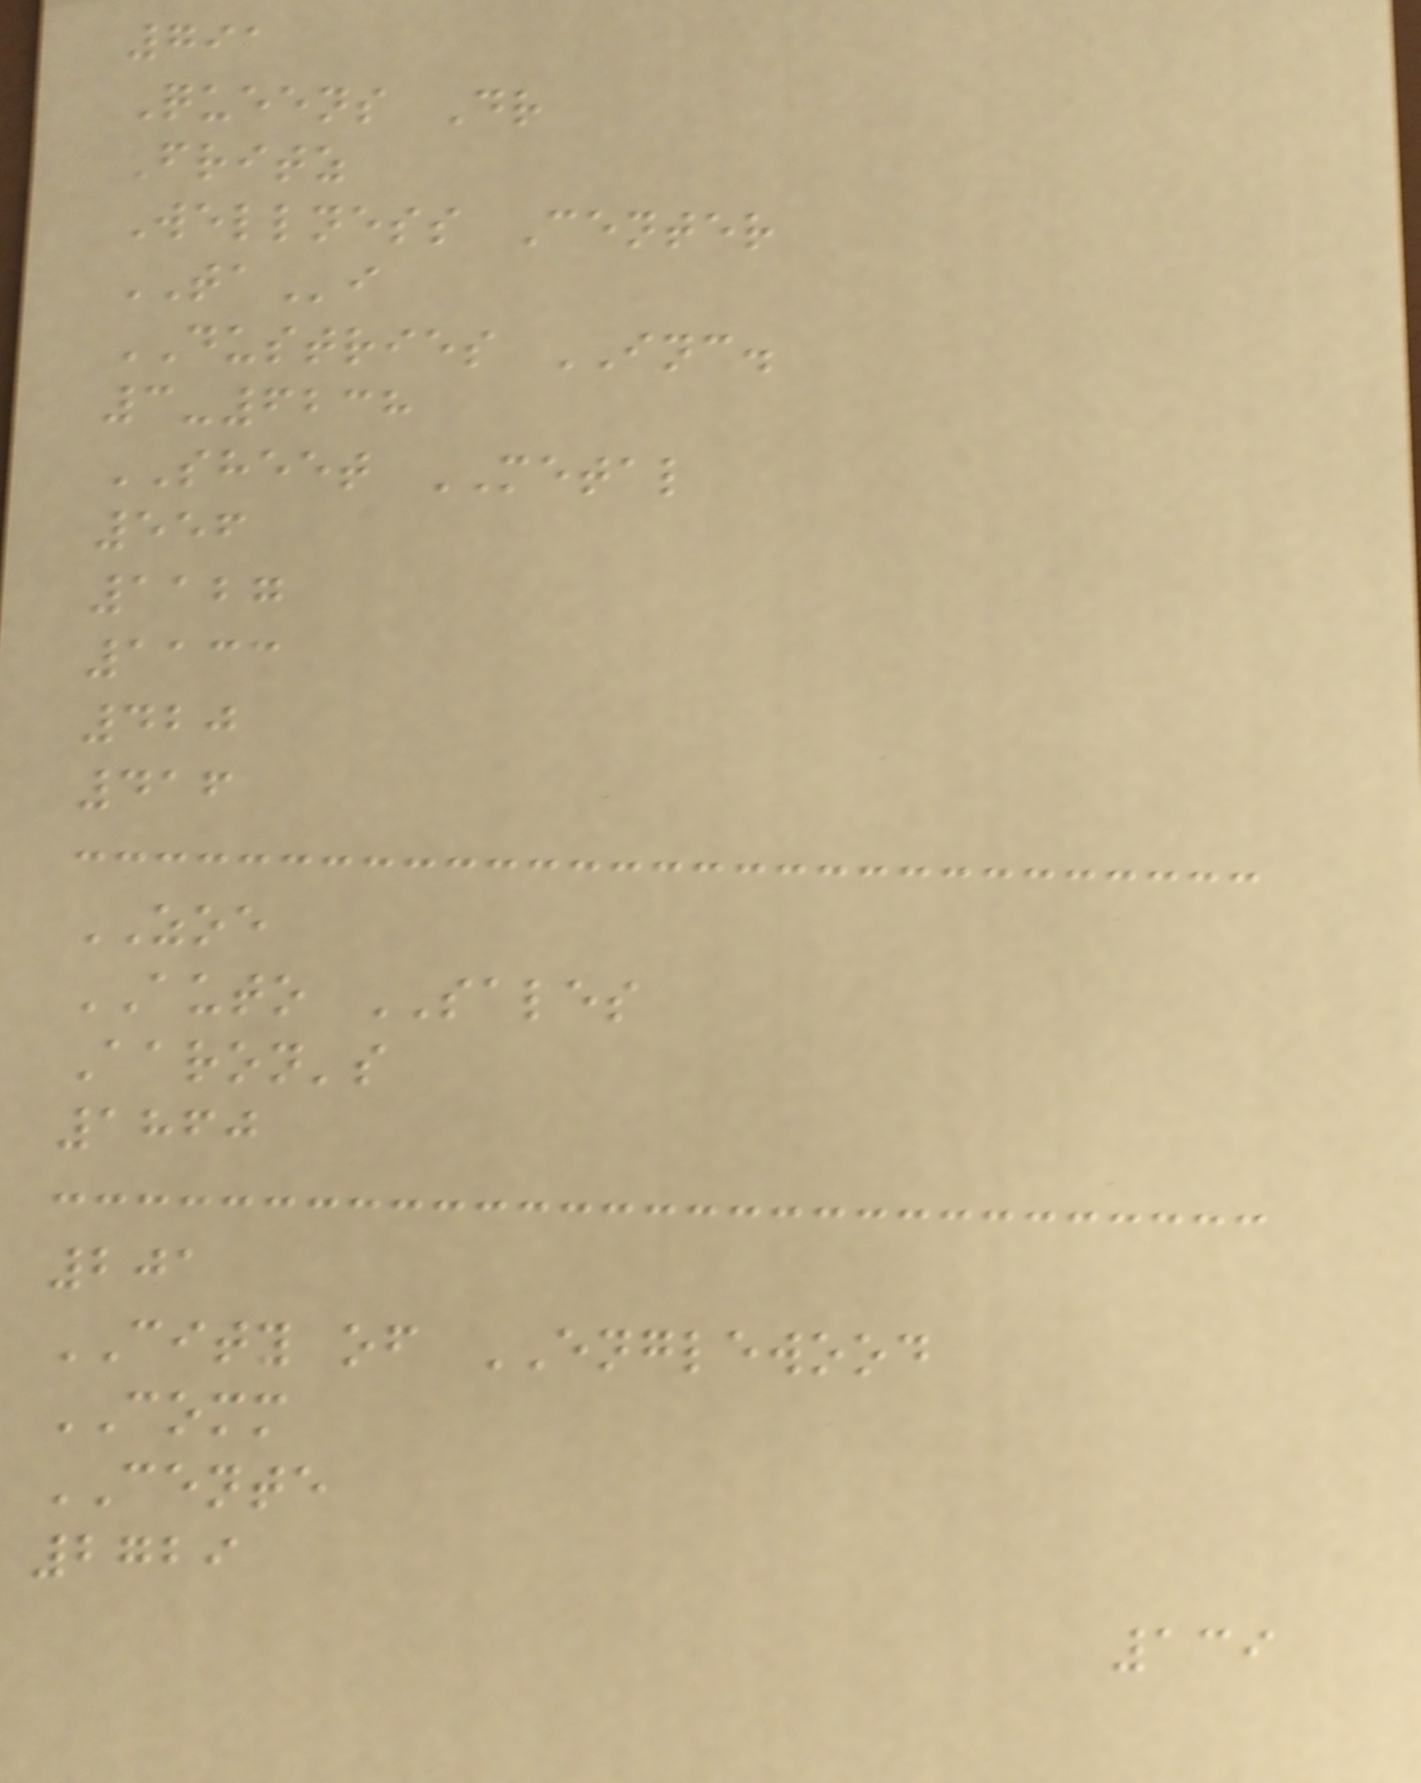791
Queens Dr
Fritz
Wellness Center
TAi
DUSTRIES INC.
3-6238
SHEET METAL
556
1127
1133
420
416
ZOE
AUTO SALES
Aaron's
1860
201
CITY of ENGLEWOOD
COMM
CENTE
2729
139
